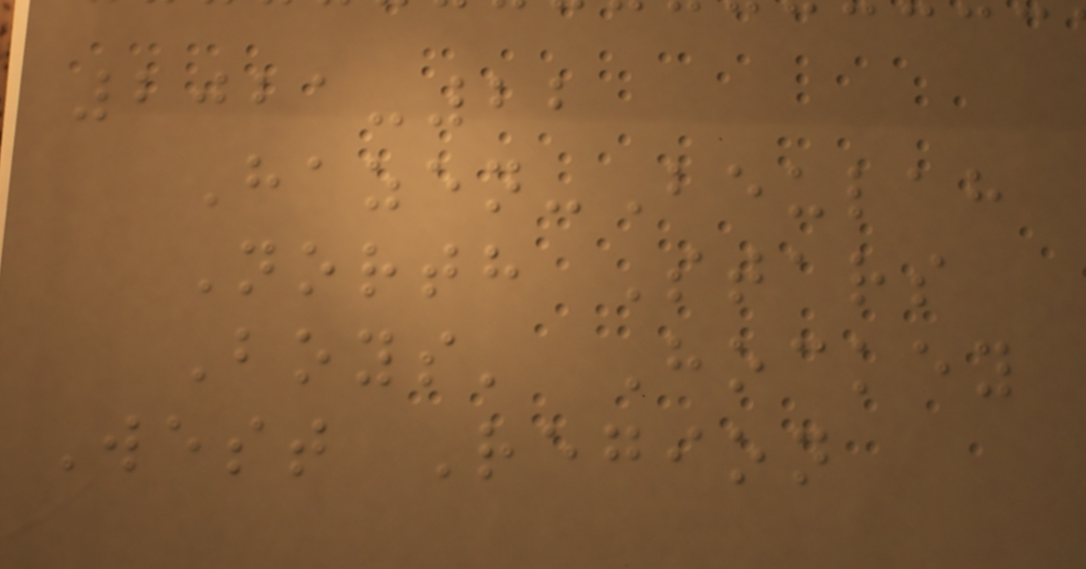2021-22
Hazen-Beulah
North Stars
Boys' Hockey
West Region
